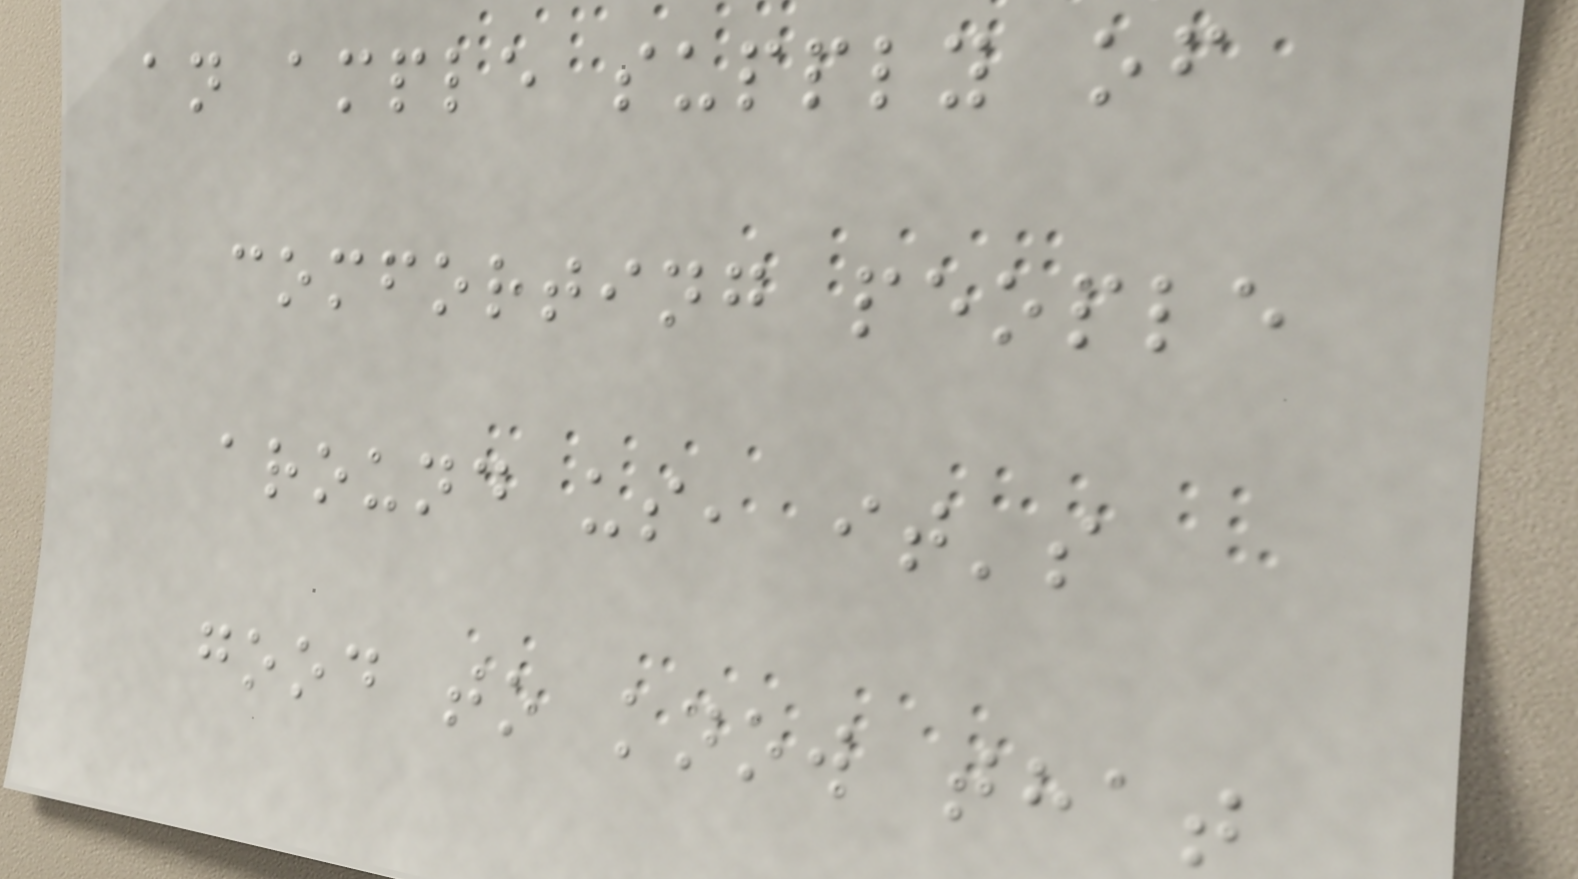an ample supply of
comforting people
around us, it's
good to know that
